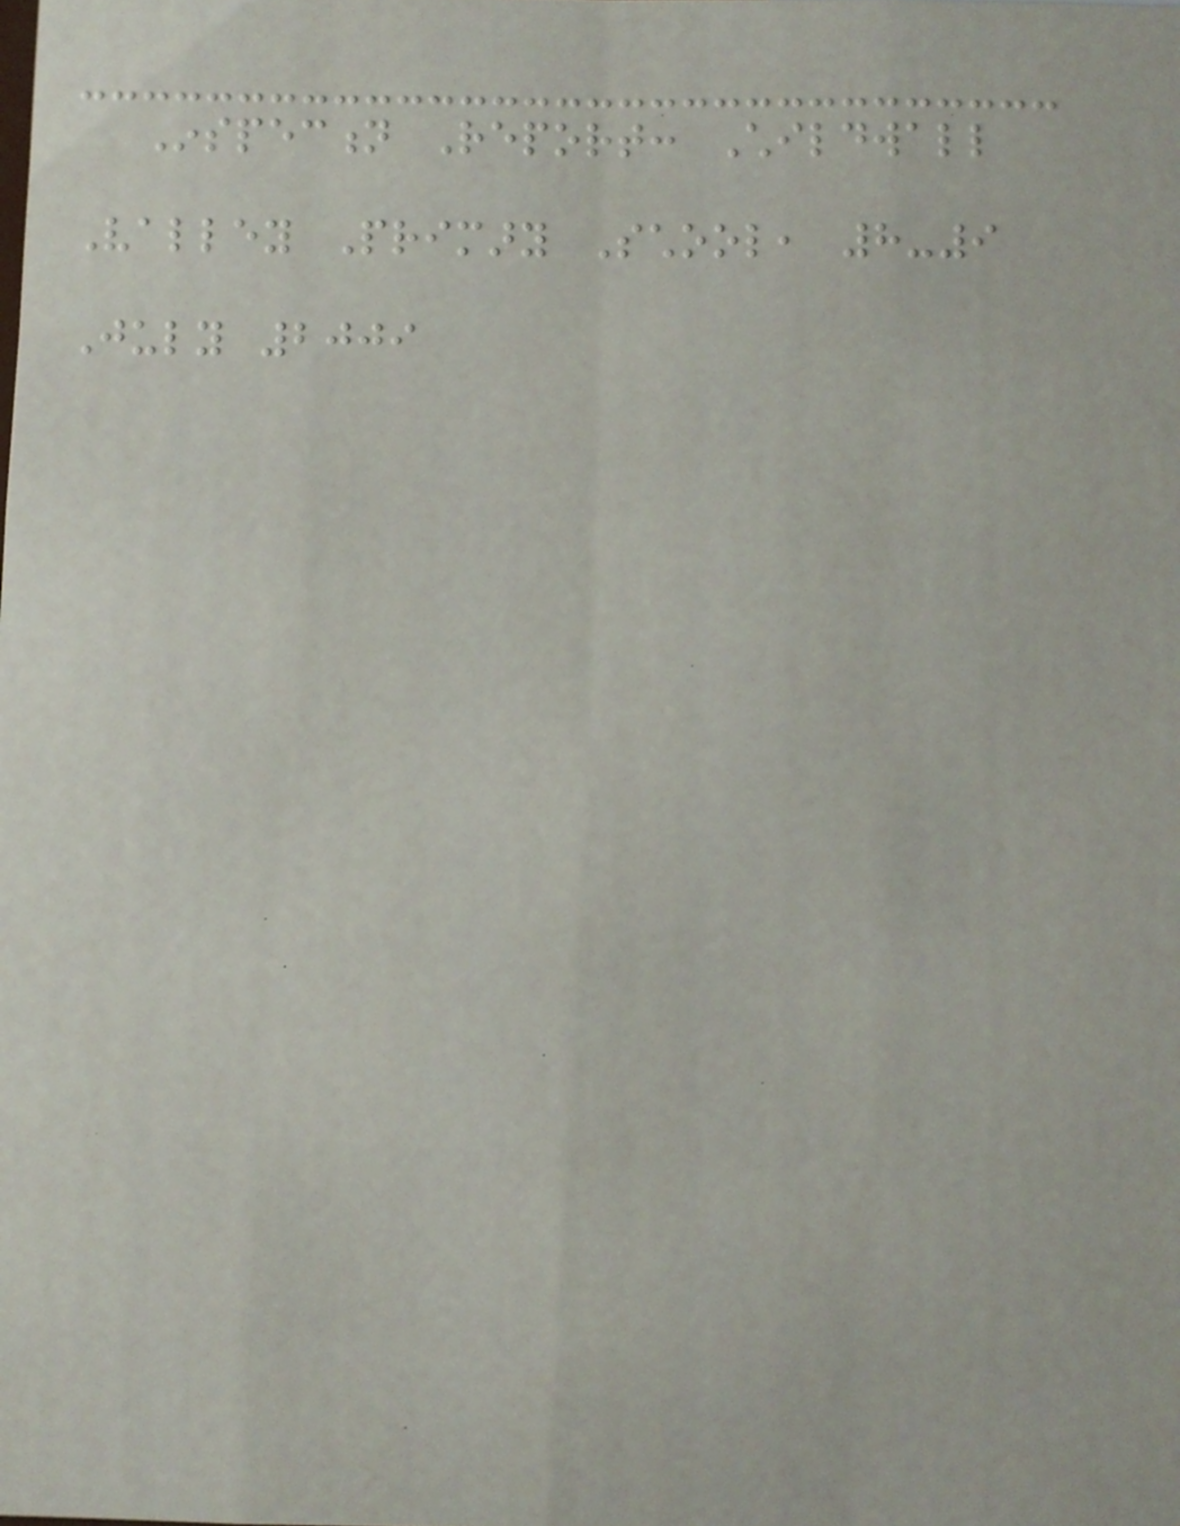Inspection Report: Childwall
Valley Primary School, 8-9
July 2009
